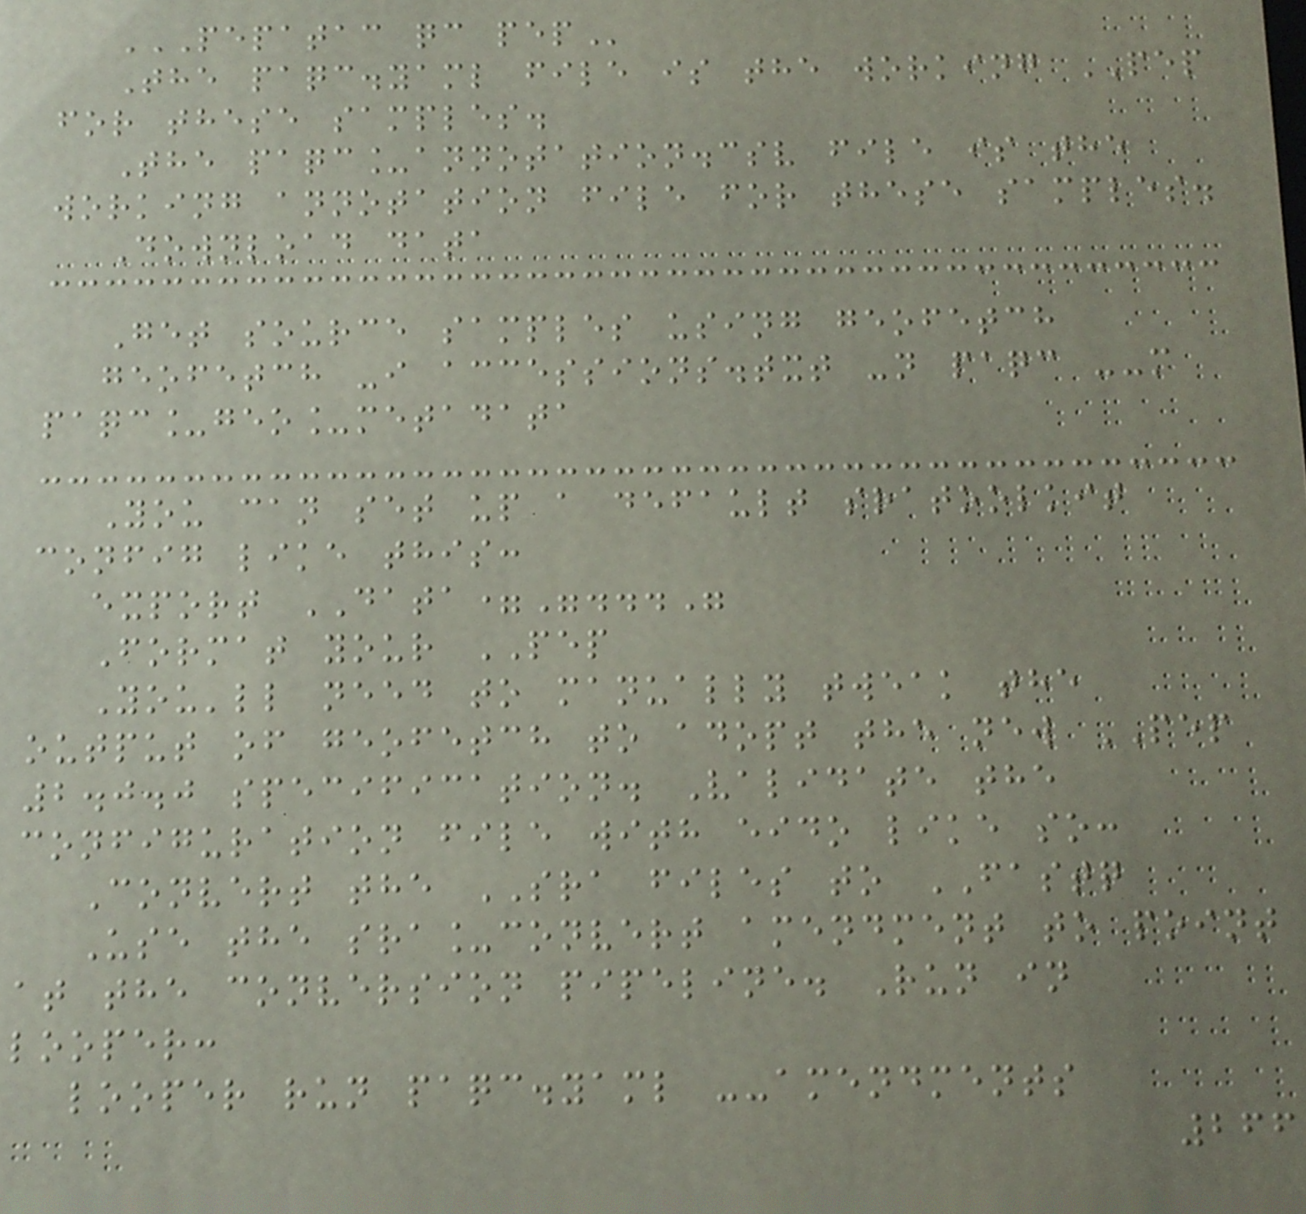PEPATAC QC PEP
The paqc.yaml file is the working PEP
for these samples.
The paqc_annotation.csv file is the
working annotation file for these samples.
Download data
Get source samples using geofetch
geofetch -i accessions.txt -n paqc --m
paqc_geo_metadata
You can set up a default sratoolkit
config like this:
export DATA="..."
Format your PEP
You'll need to manually tweak the
output of geofetch to adopt the new PEP
2.0.0 specification. Validate the
configuration file with eido like so:
Convert the SRA files to FASTQ
Use the sra_convert amendment to point
at the conversion pipeline. Run in
looper:
looper run paqc.yaml --amendments
266
